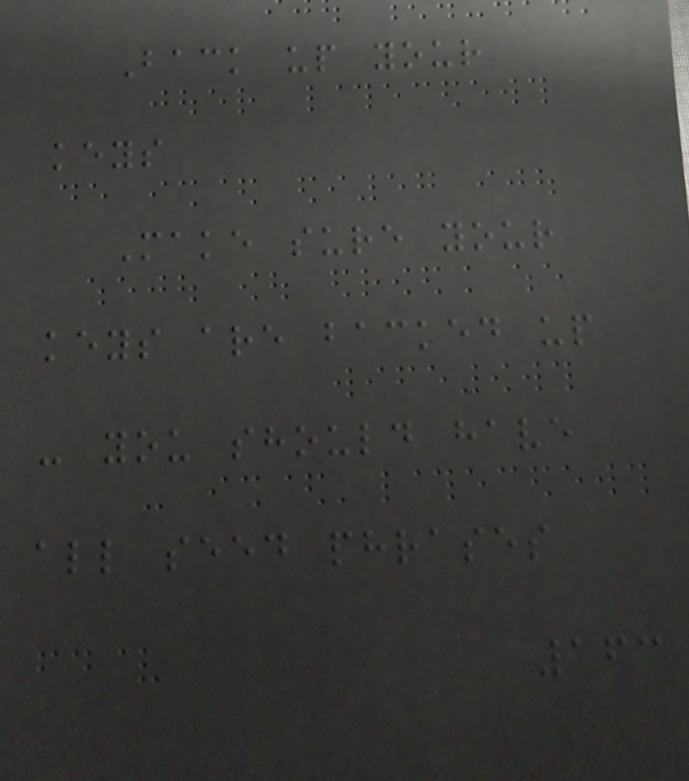Back up your
keys
Make sure your
keys are backed up
- you should have
all seed phrases
163
